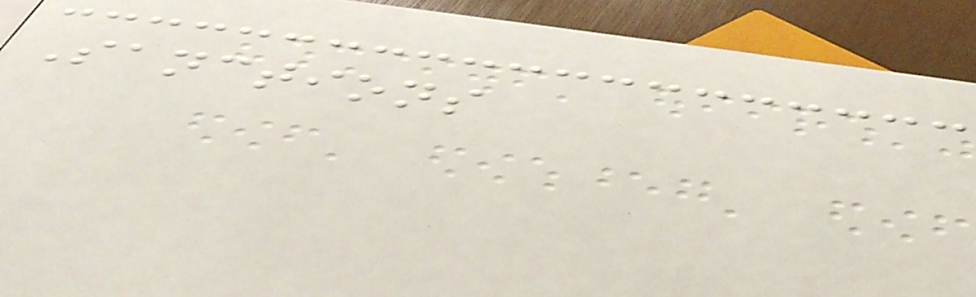Sanctions
